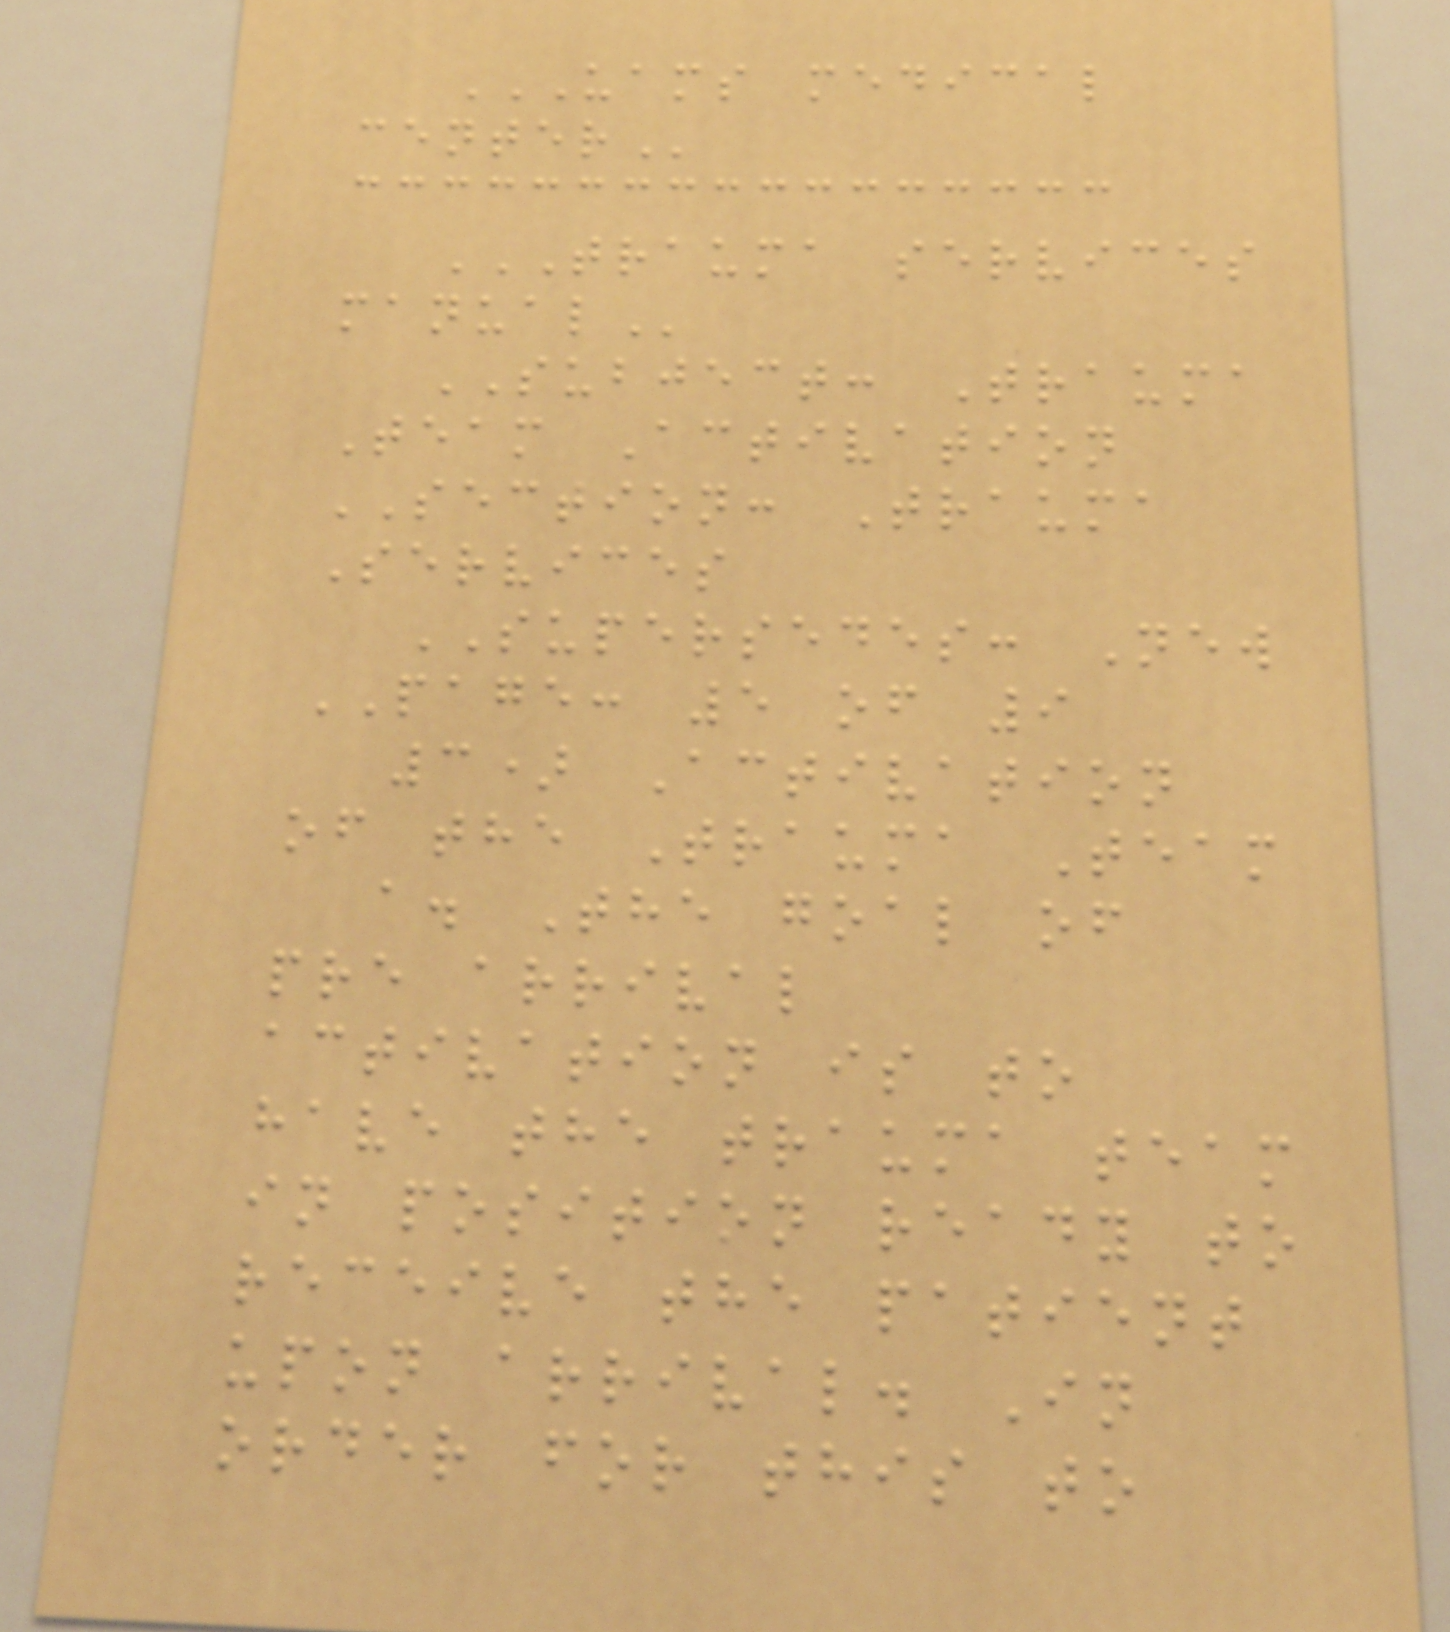UAMS MEDICAL
CENTER
TRAUMA SERVICES
MANUAL
SUBJECT: Trauma
Team Activation
SECTION: Trauma
Services
SUPERSEDES: New
PAGE: 5 of 9
3) Activation
of the Trauma Team
a. The goal of
pre arrival
activation is to
have the trauma team
in position ready to
receive the patient
upon arrival. In
order for this to
